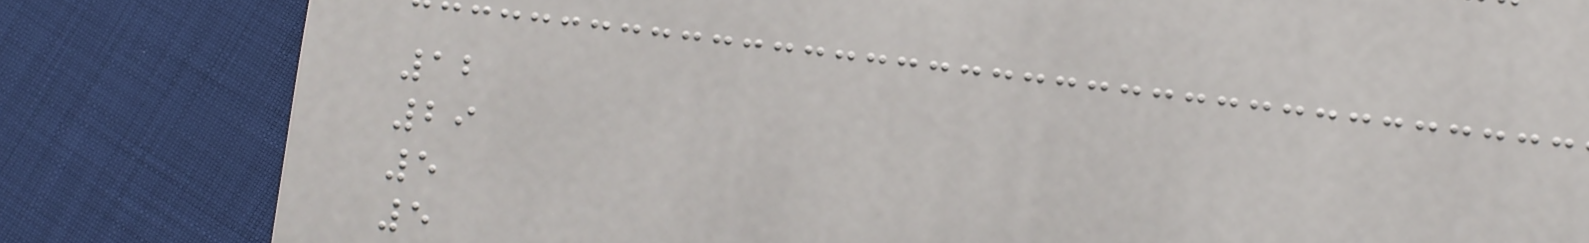12
29
5
5
